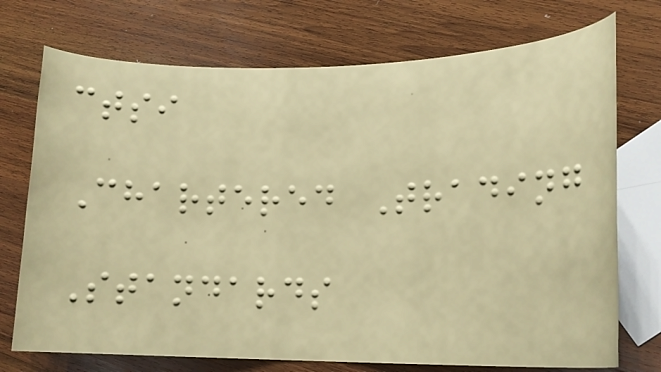ctsi
Chartered Trading
Standards
